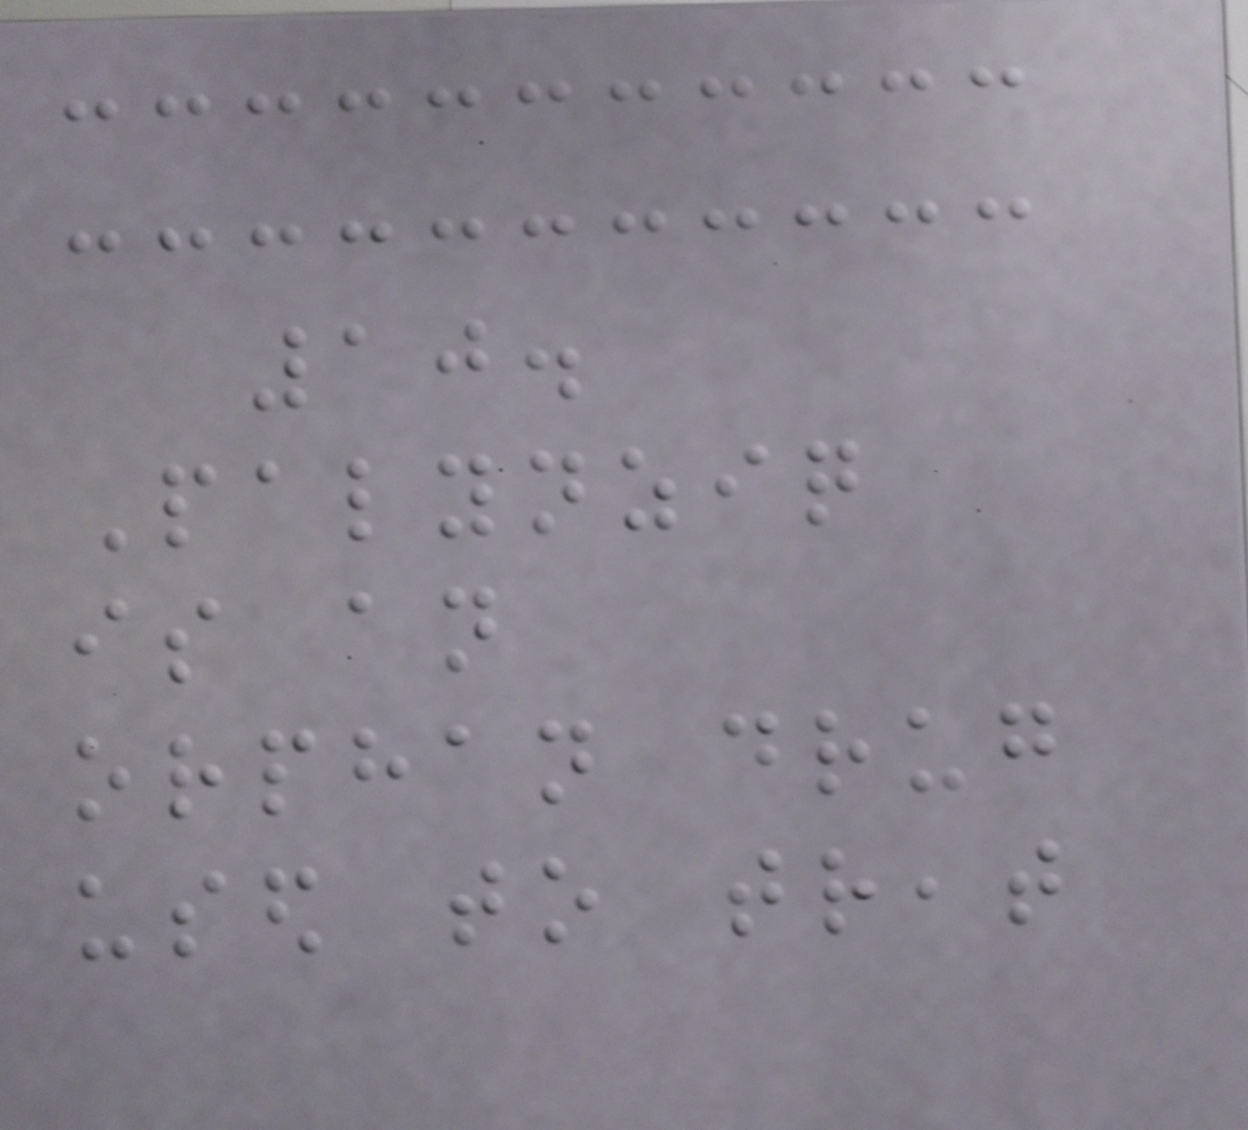10.
Palynziq
is an
orphan drug
used to treat
